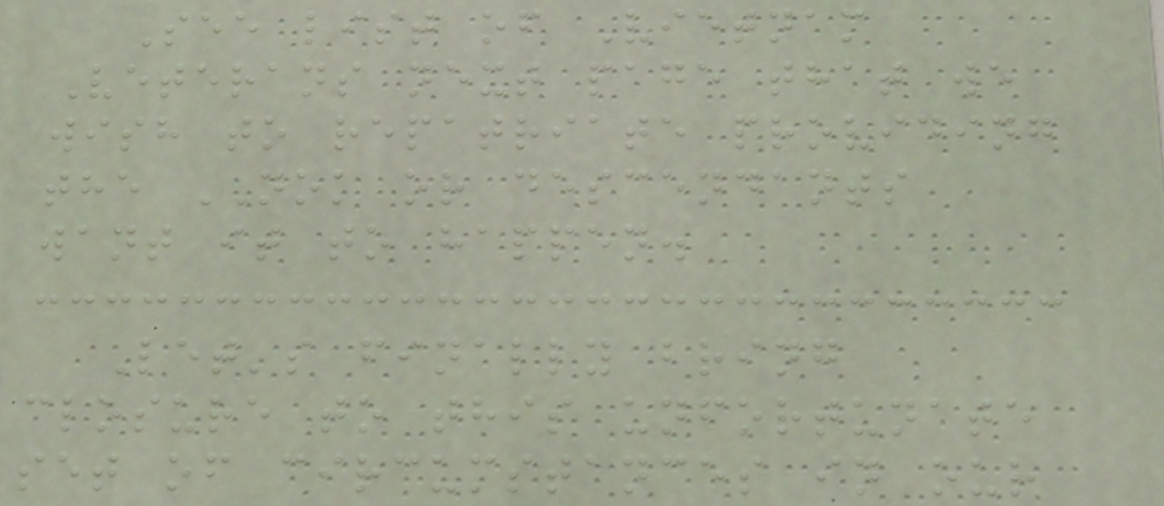See list of Vietnam
Veterans next page that we
wish to repatriate providing
the NOK or descendants
want it to happen.
Let's finally bring
closure to this unfortunate
set of circumstances in our
